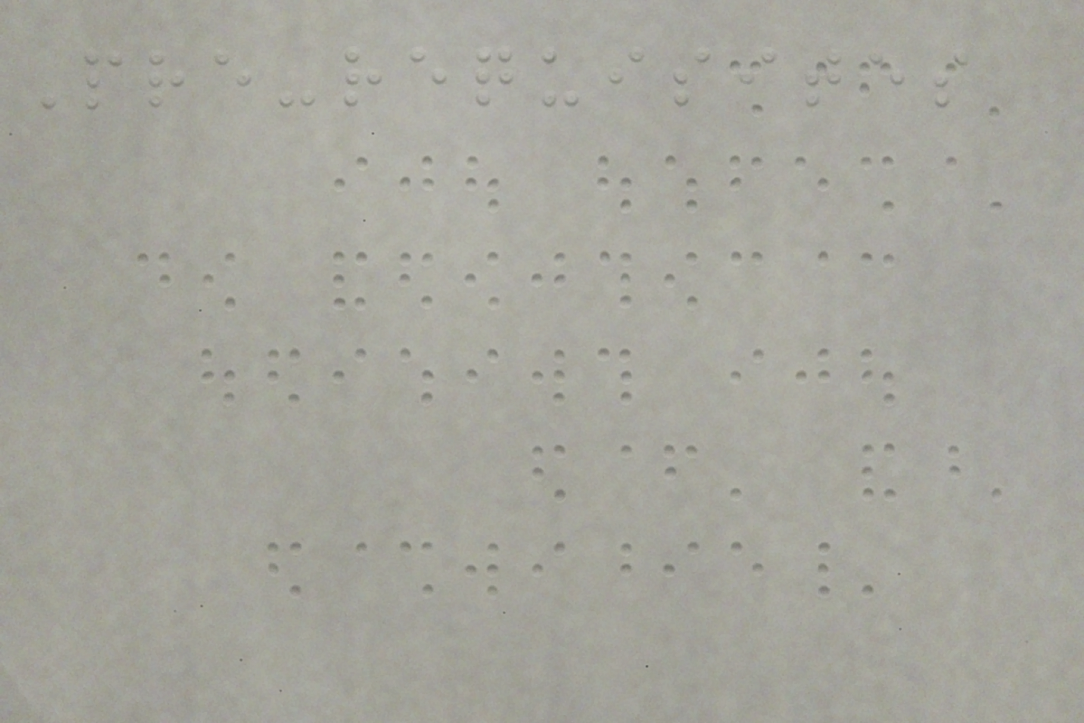Pre-requisites
